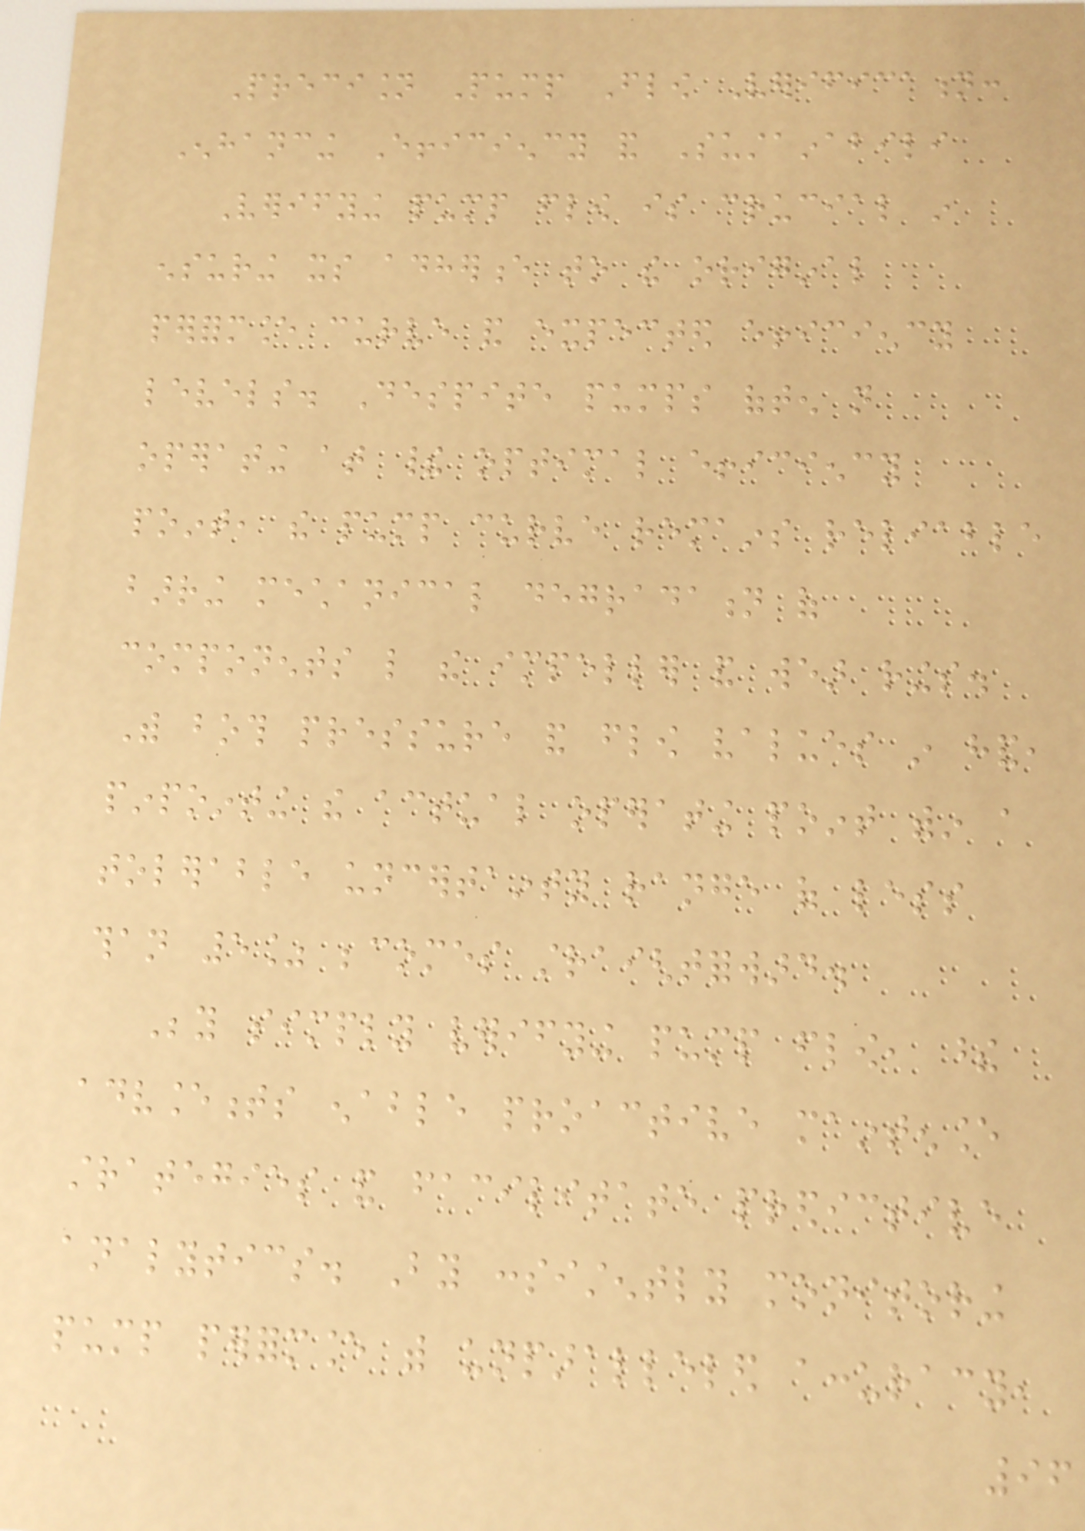Precision Pump Flow Verification:
Enhancing Efficiency and Sustainabili
Verifying pump flow is crucial in
ensuring its adherence to the original
performance curve and expected efficiency
levels. Despite pumps often not
operating at their optimal efficiency
point, the pump curve remains reliable
barring mechanical degradation of
components like the impeller and wear rings.
With both pressure and flow values in hand,
pinpointing the actual operating point within a
tolerable uncertainty range of less
than 5% becomes straightforward.
Beyond simply verifying pump flow, these
advancements enable proactive maintenance
strategies and facilitate predictive
analytics. By consistently monitoring
pump performance with unparalleled accuracy,
96
